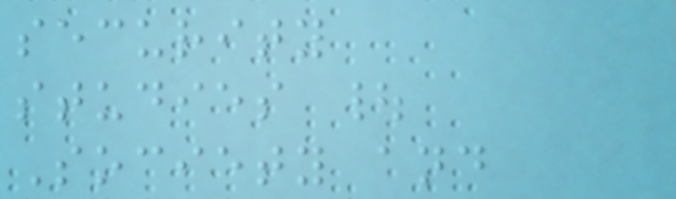security
studies |
Society and
